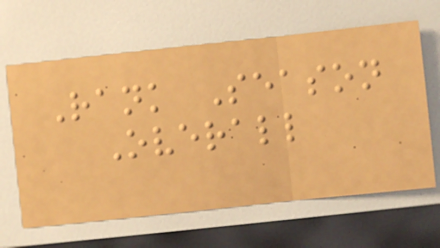Rank Season
Overall
